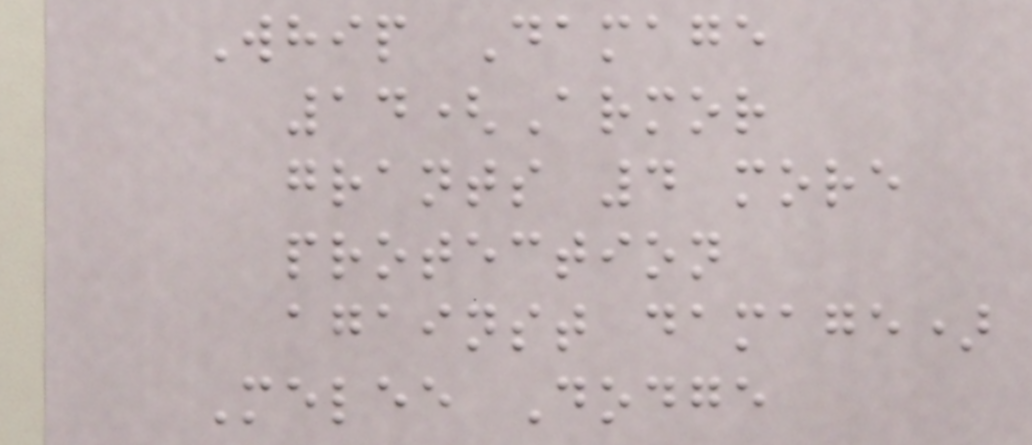Whip Damage
14(Armor
grants 4 more
protection
against damage)
Melee Dodge
